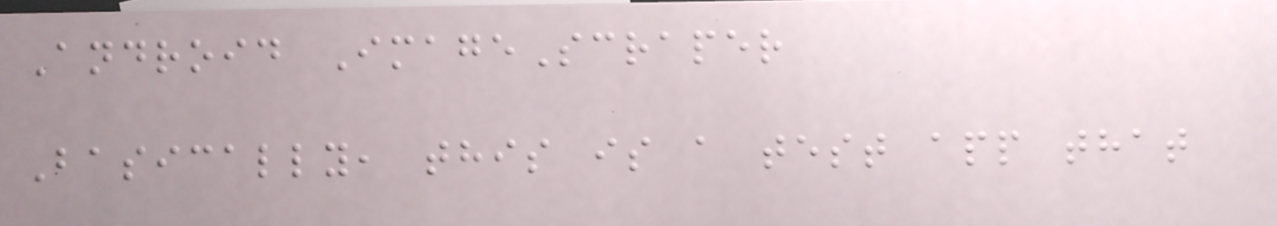Android ImageScraper
Basically, this is a test app that
